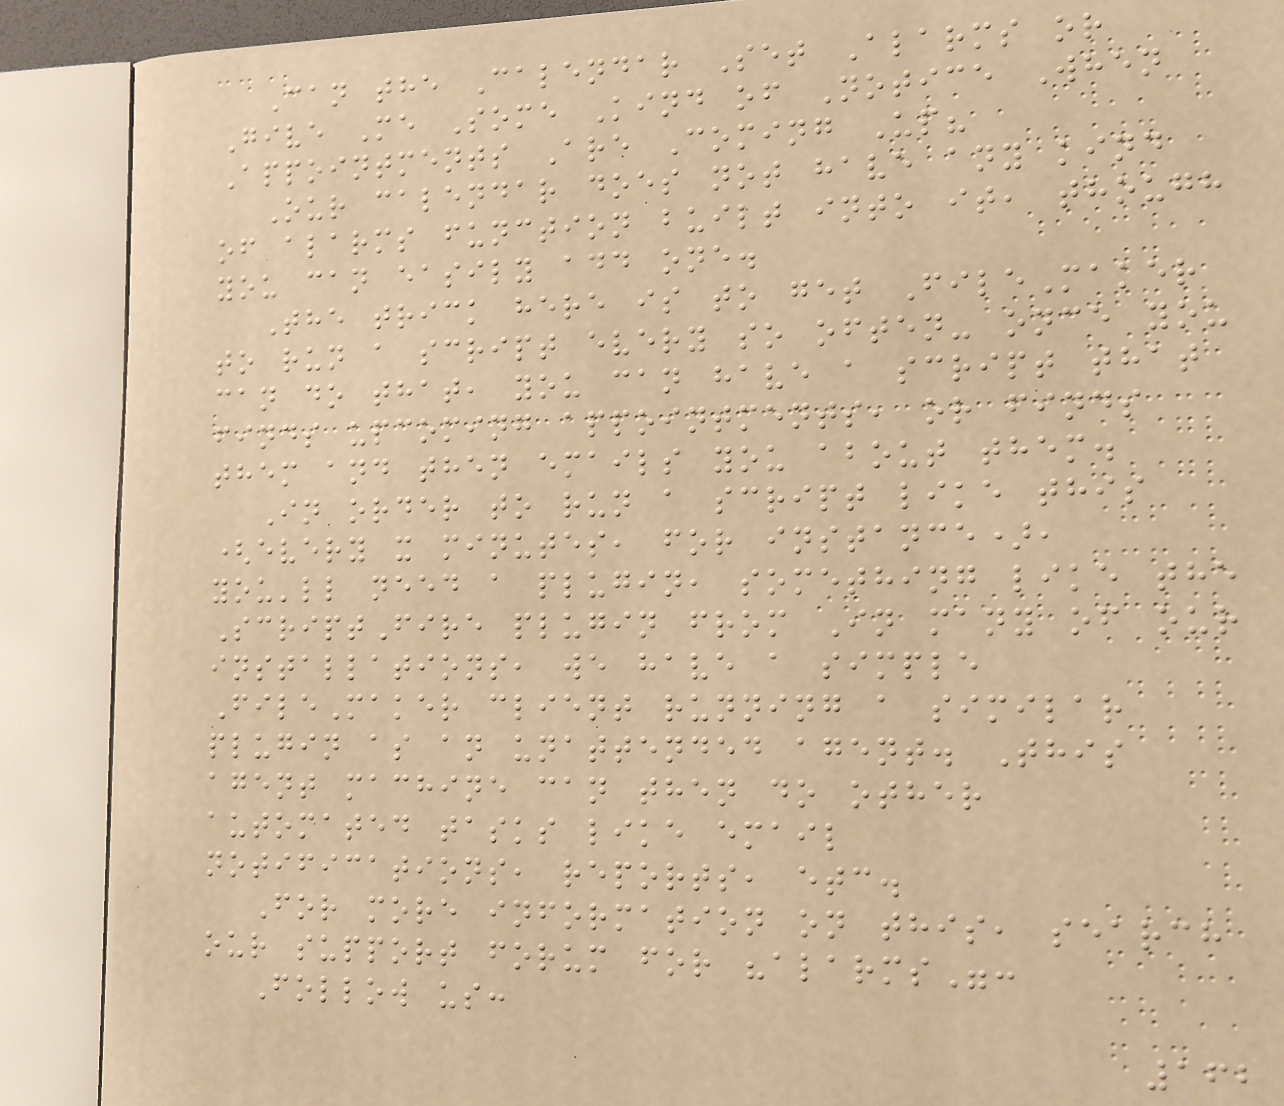Can the Calendar Set Alarms or
Give Me Some Kind of Notice When
Appointments Are Coming Up?
Our calendar does not have any kind
of alarms function built into it, though
you can easily add one.
The trick here is to get FileMaker
to run a script every so often- once you
can do that, you can have a script that
finds upcoming appointments, or finds
them and then emails you about them.
In order to run a script like this
(every x minutes, for instance),
you'll need a plugin, something like the
ScriptFire plugin from In many of our
installations, we have a simple
FileMaker client running a similar
plugin as an unattended agent. This
agent machine can then do other
automated tasks like email
notifications, reports, etc.
For more information on this, search
our support forum for "alarms":
Follow us:
162
